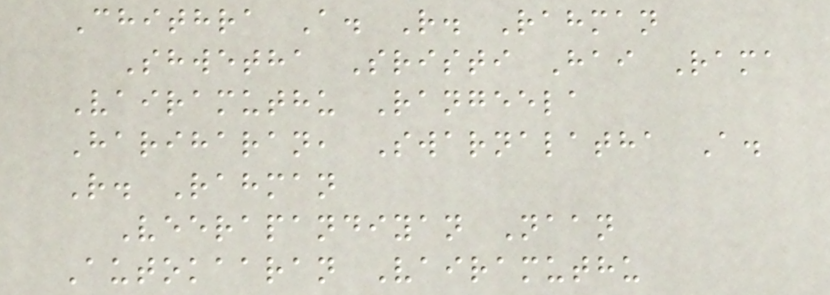Chithra A. R. Rahman
Shwetha Sristi Hai Rama
Vairamuthu Rangeela
Hariharan, Swarnalatha A.
R. Rahman
Veerapandiyan Naan
Autokaaran Vairamuthu
